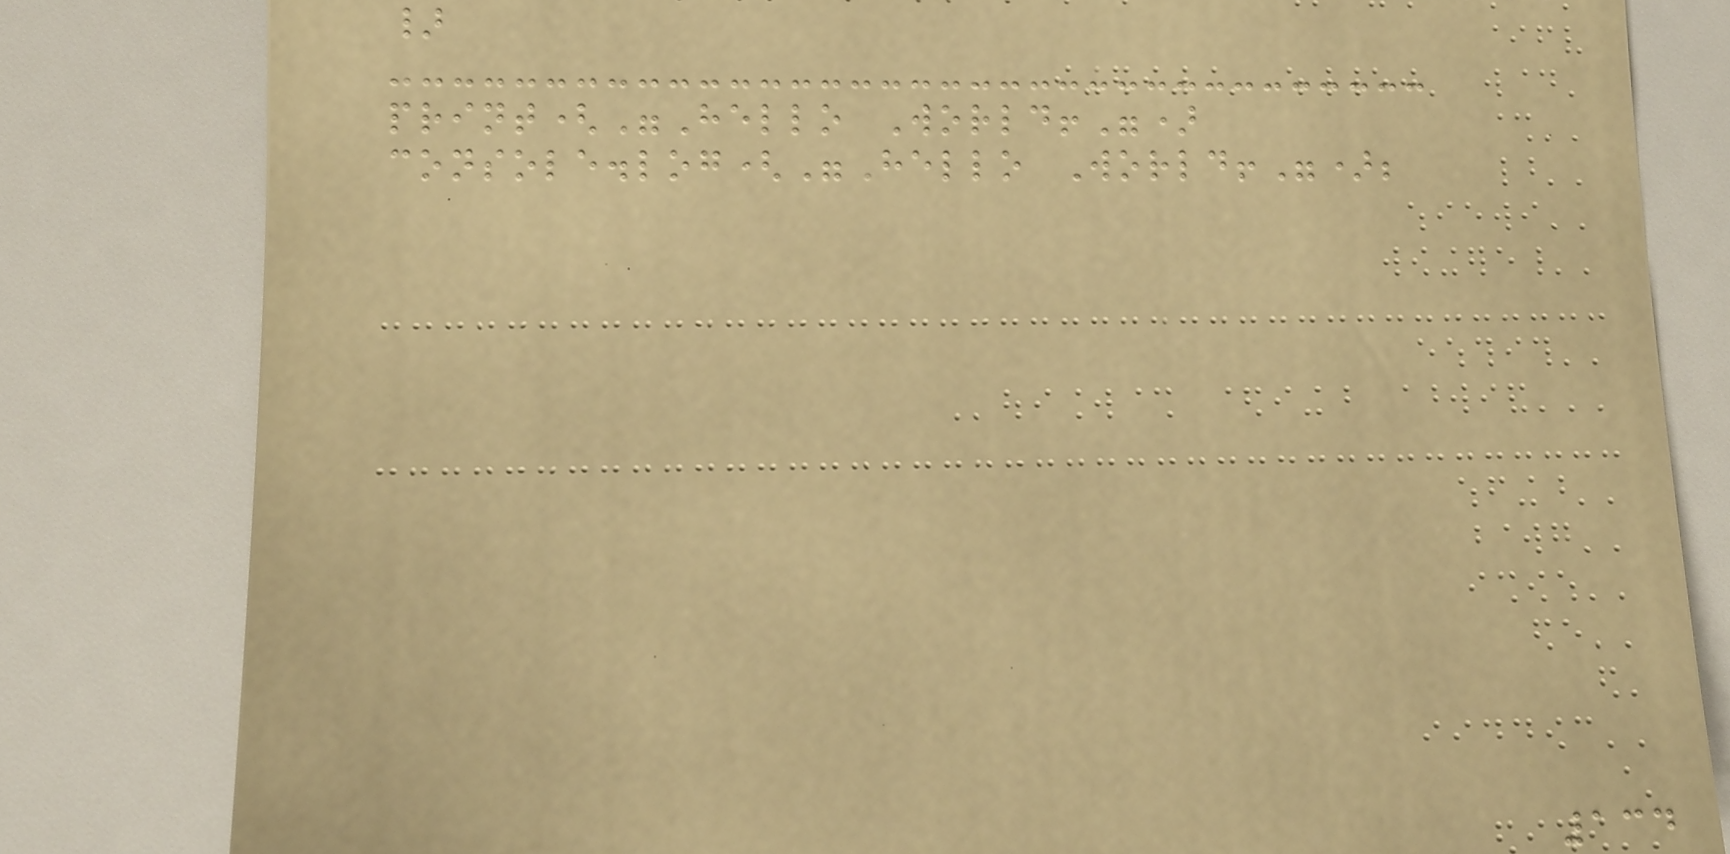}
print("Hello World!")
console.log("Hello World!");
134
